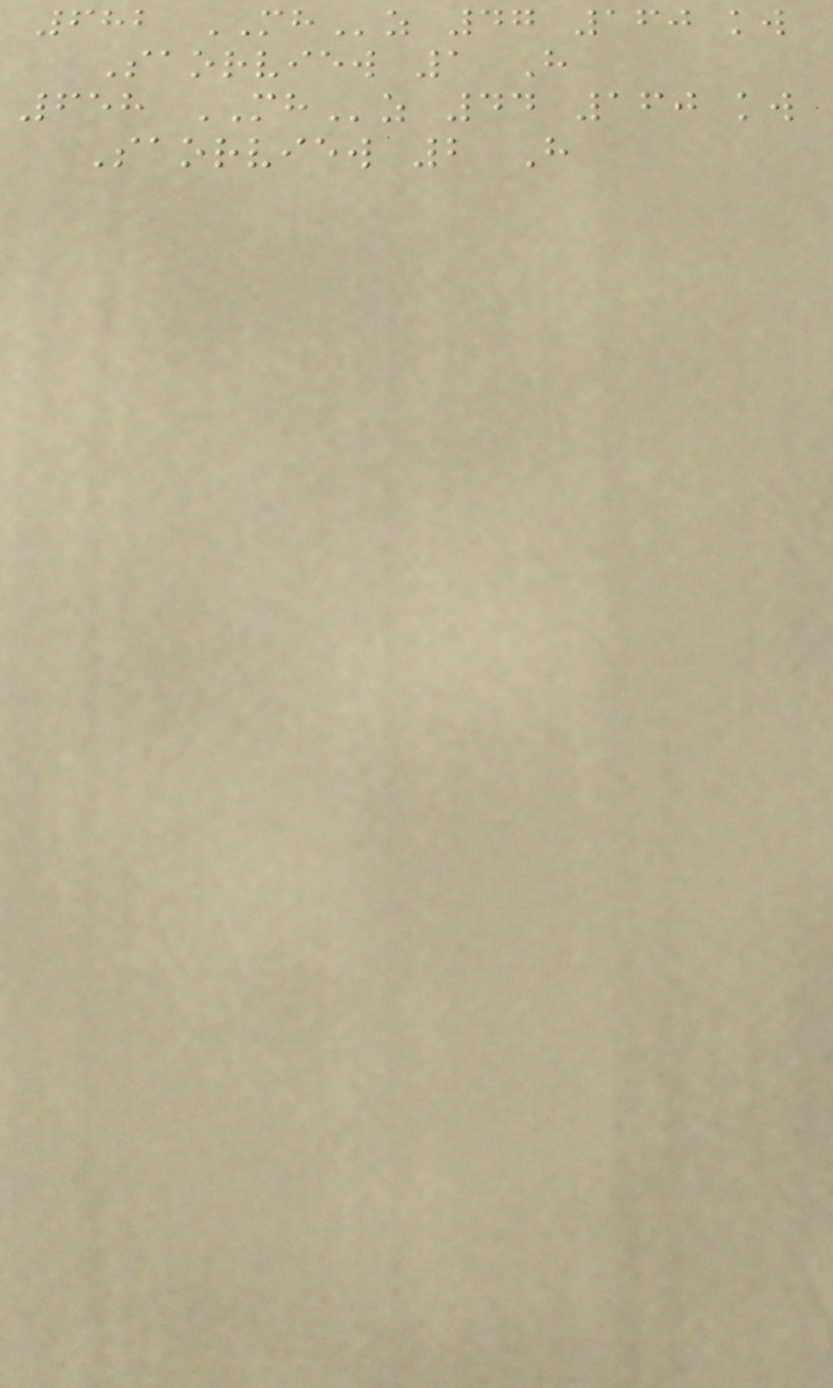682 MHz 47 160 kw
Saorview 1 H
658 MHz 44 160 kw
Saorview 2 H
